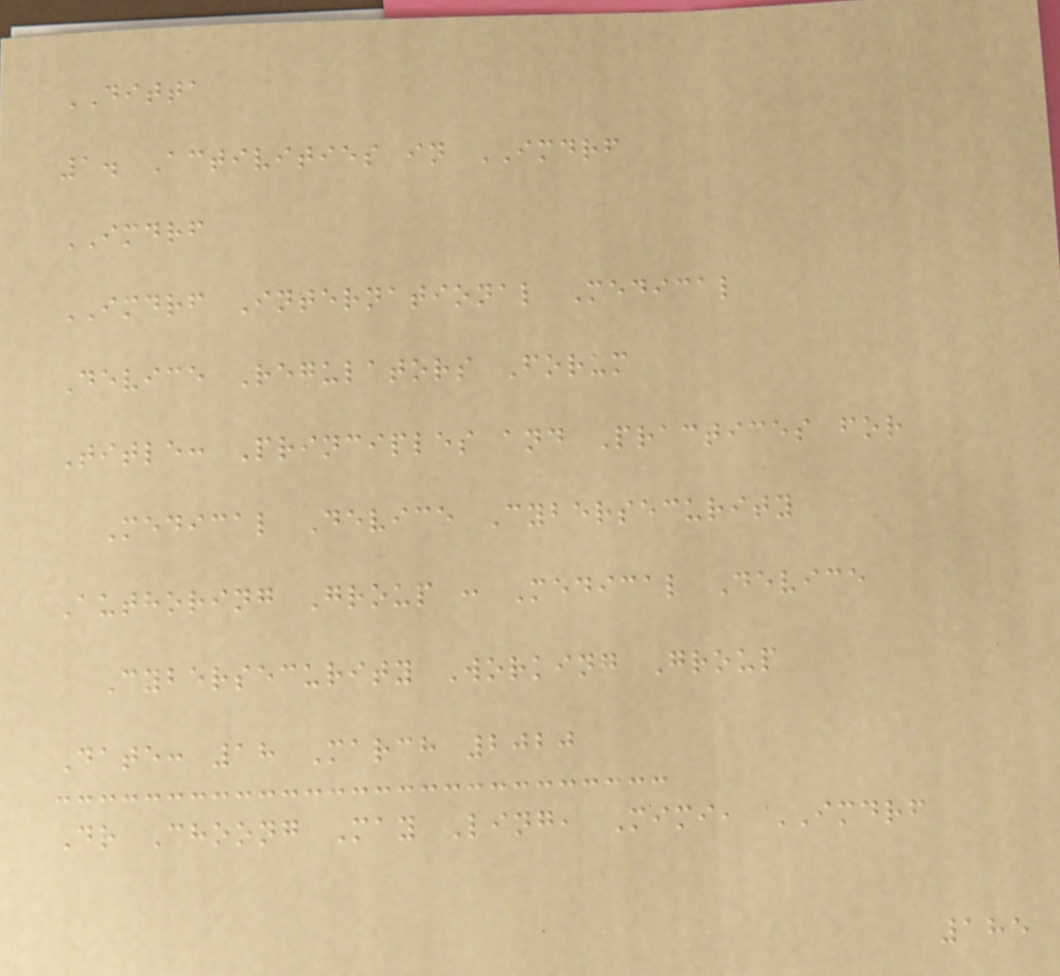DITTA
1. Activities in IMDRF
IMDRF
IMDRF International Medical
Device Regulators Forum
Title: Principles and Practices for
Medical Device Cybersecurity
Authoring Group : Medical Device
Cybersecurity Working Group
Date: 18 March 2020
Dr Choong May Ling, Mimi, IMDRF
185
